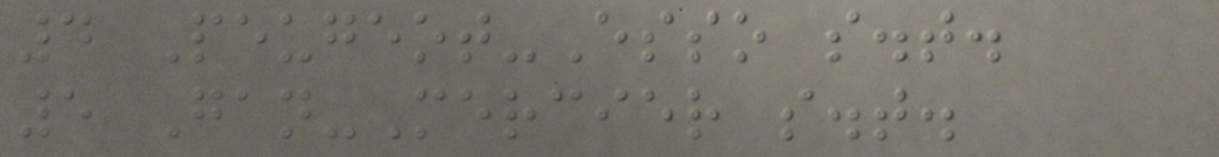4 Peugeot-Esso s.t.
5 Gan-Mercier s.t.
